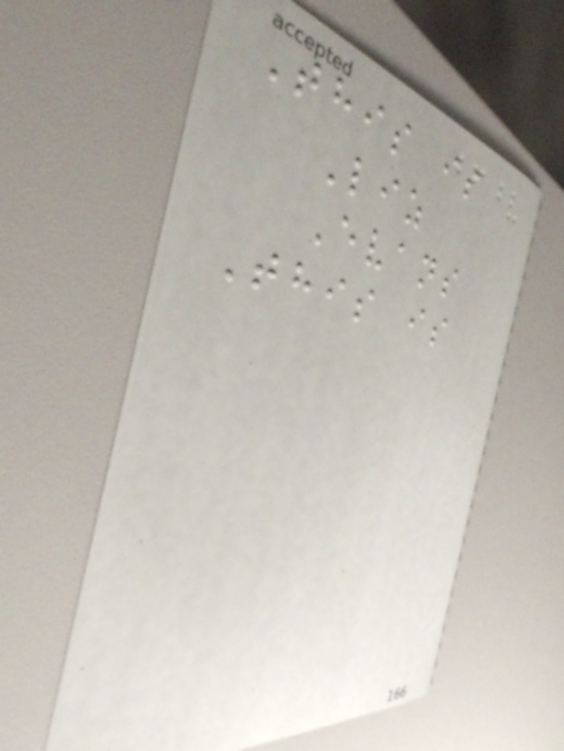This is
Liz
Evans
This is
